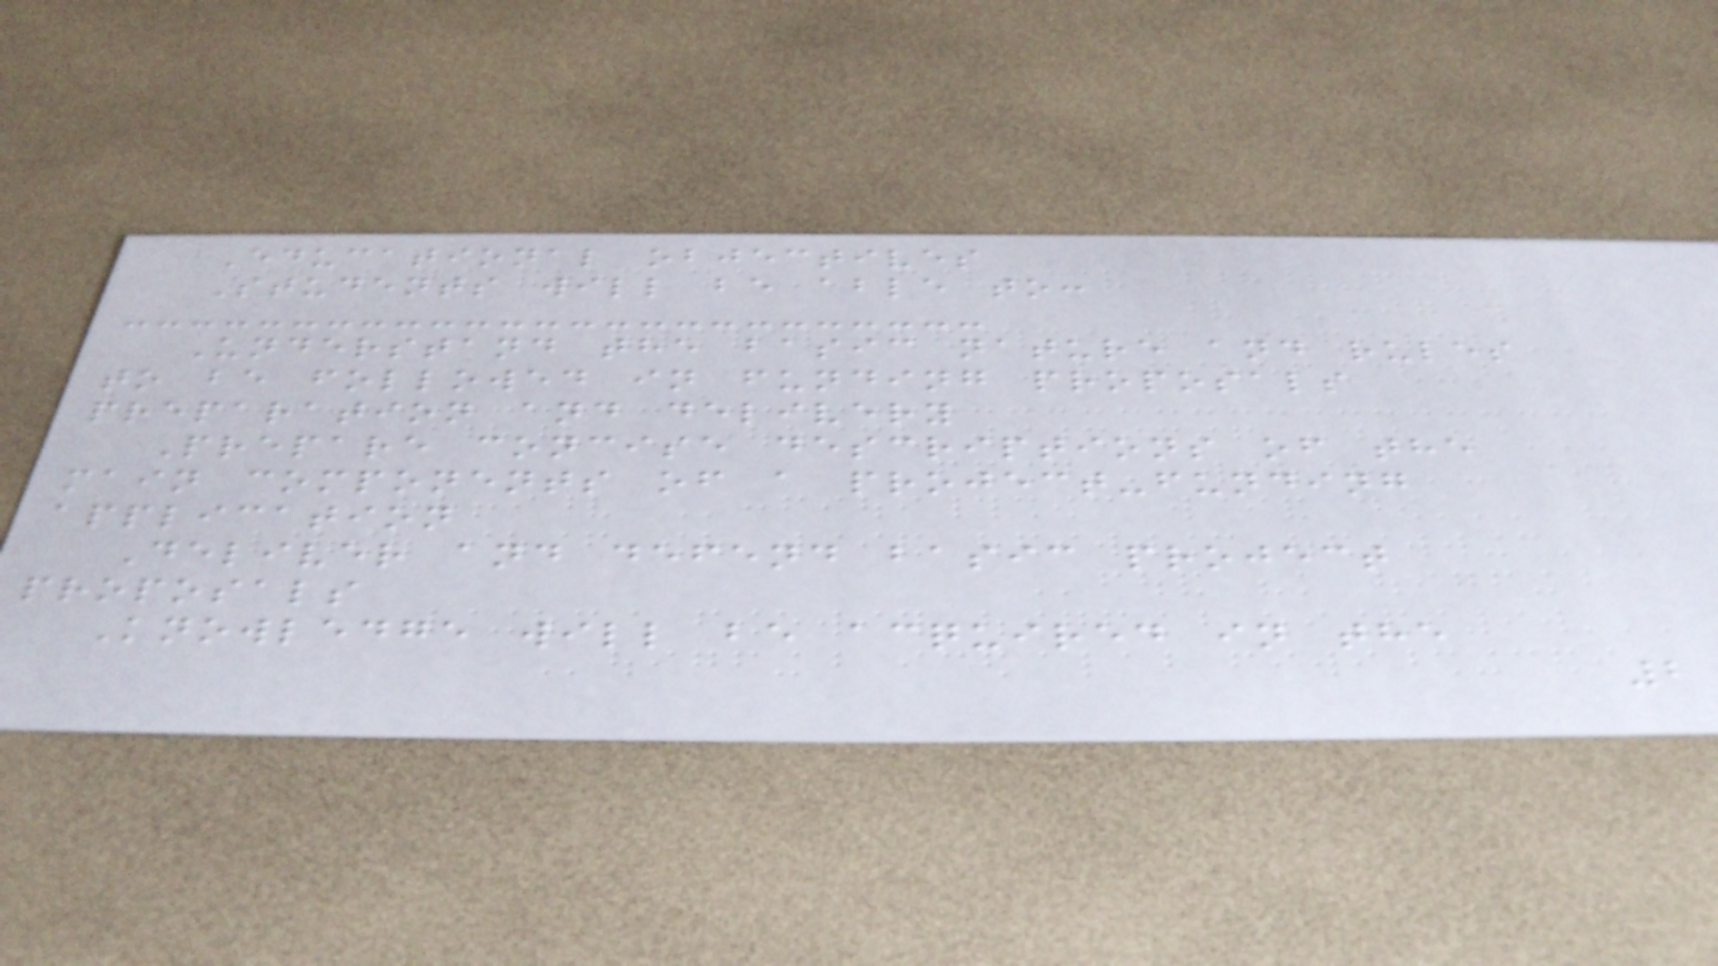Educational objectives
Students will be able to:
Understand the basic nature and rules
to be followed in funding proposals
preparation and delivery
Prepare concise descriptions of the
main components of a project-funding
application
Deliver and defend basic project
proposals
Knowledge will be acquired in the
2
